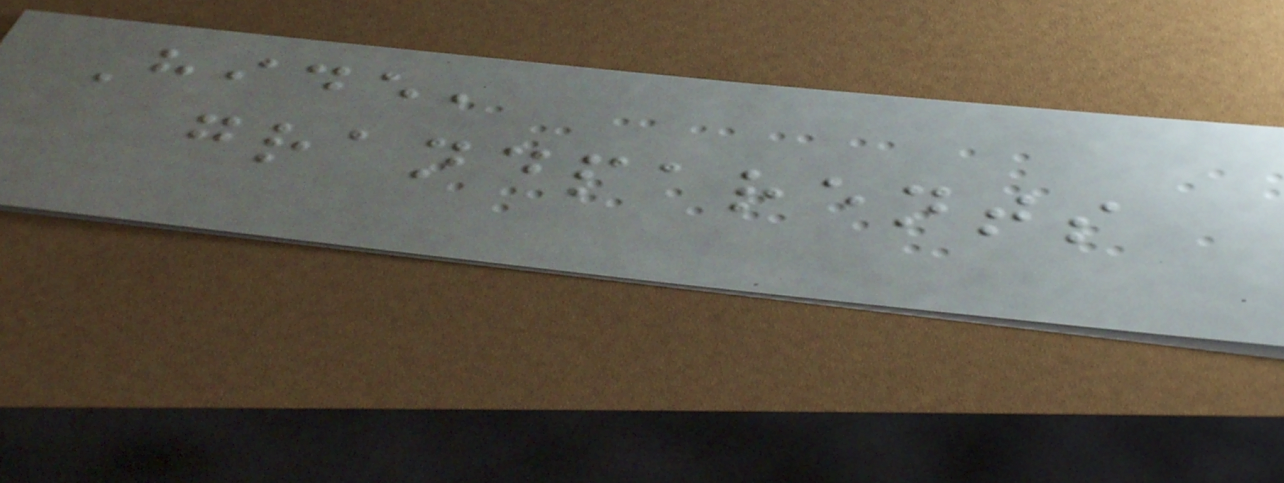Hide,
grandparents
